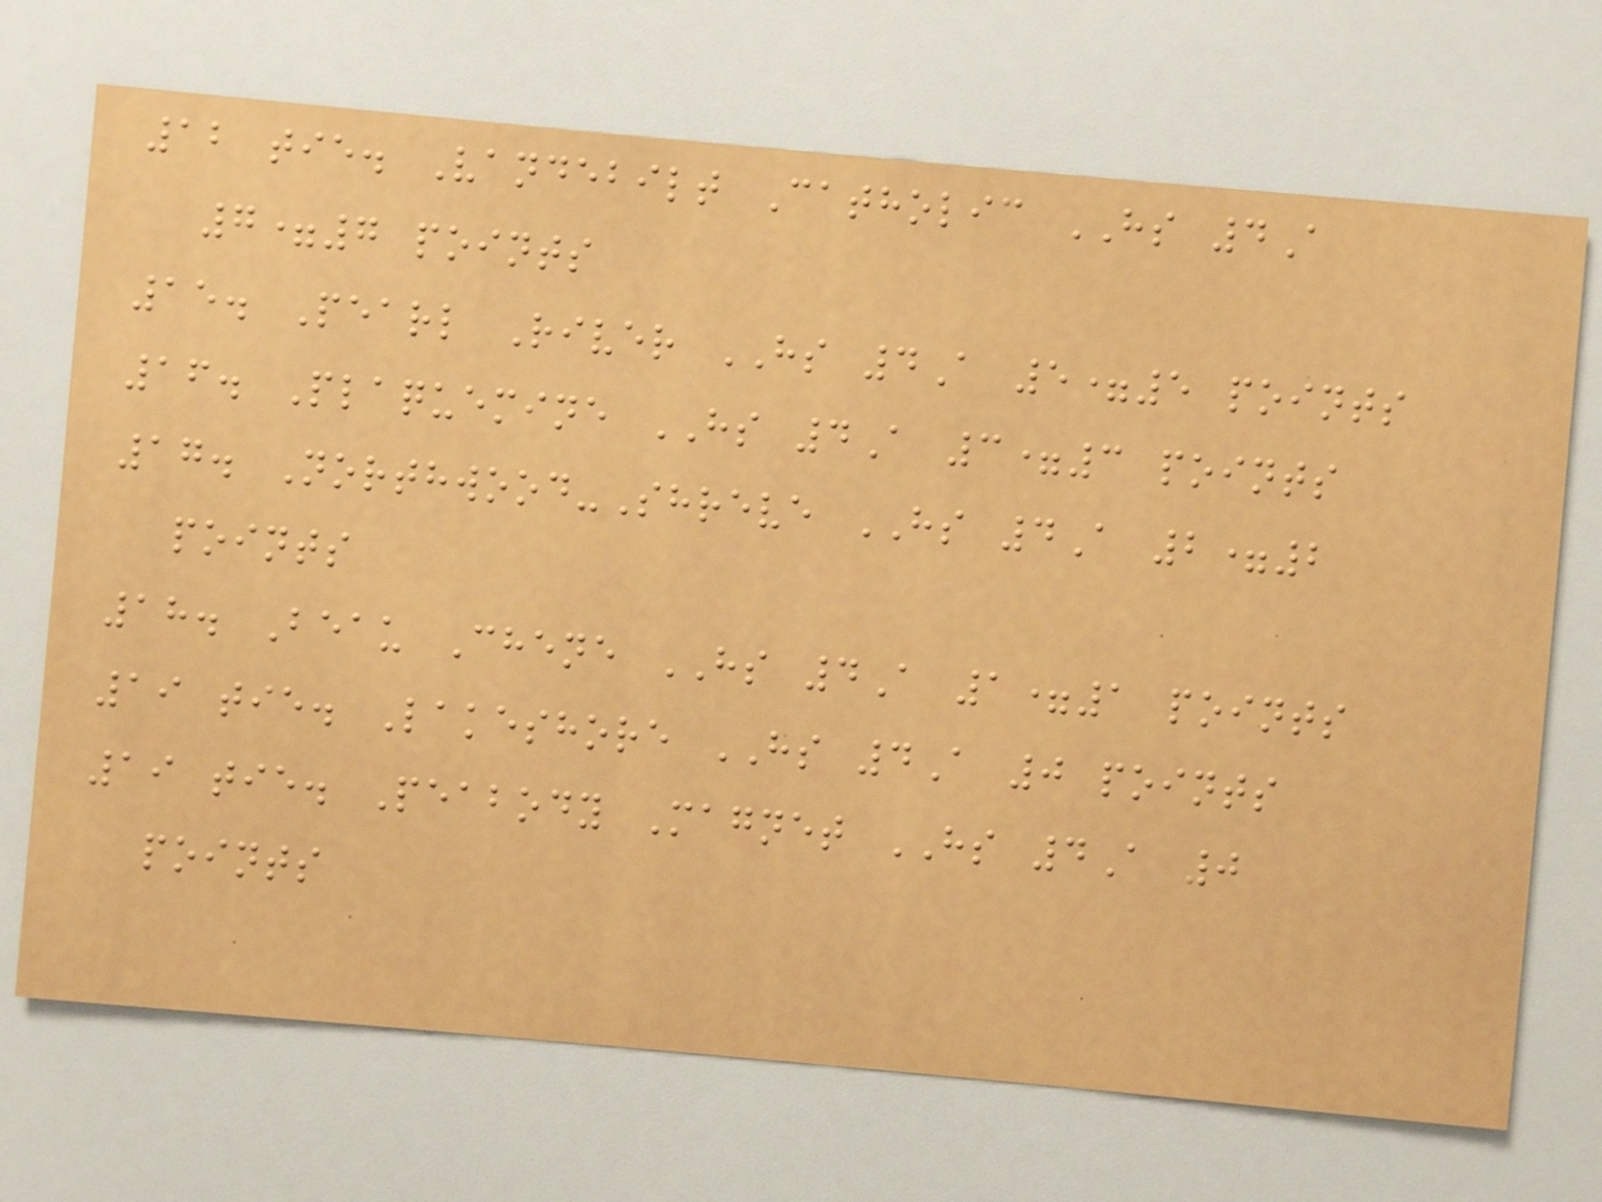12 tie. Vandebilt Catholic HS 4A
7=7 points
15. Pearl River HS 4A 5=5 points
16. Plaquemine HS 4A 3=3 points
17. Northwood-Shreve HS 4A 2=2
points
18. Beau Chene HS 4A 1=1 points
19 tie. Lakeshore HS 4A 0 points
19 tie. Peabody Magnet HS 4A 0
points
